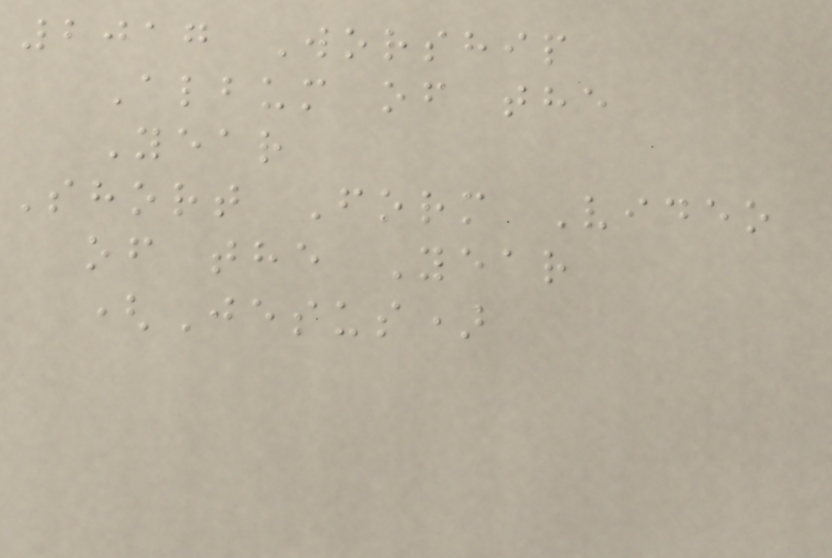2017 Worship
Album of the
Year
Short Form Video
of the Year
(Jesus)
